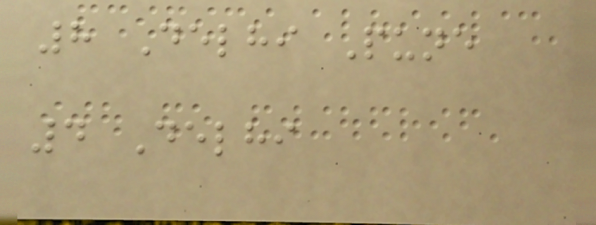8 Delhi Pune
4 Delhi
